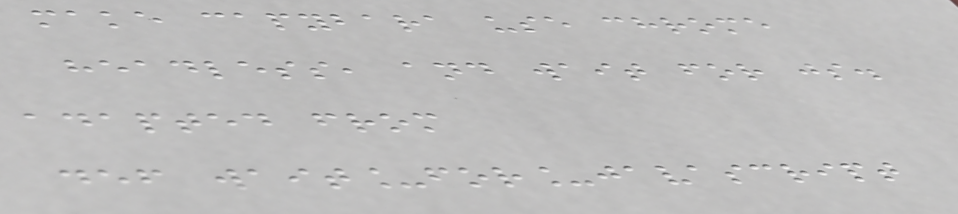make capybara use chrome
headless, and wait for js.
adapted from
def wait_for_javascript
